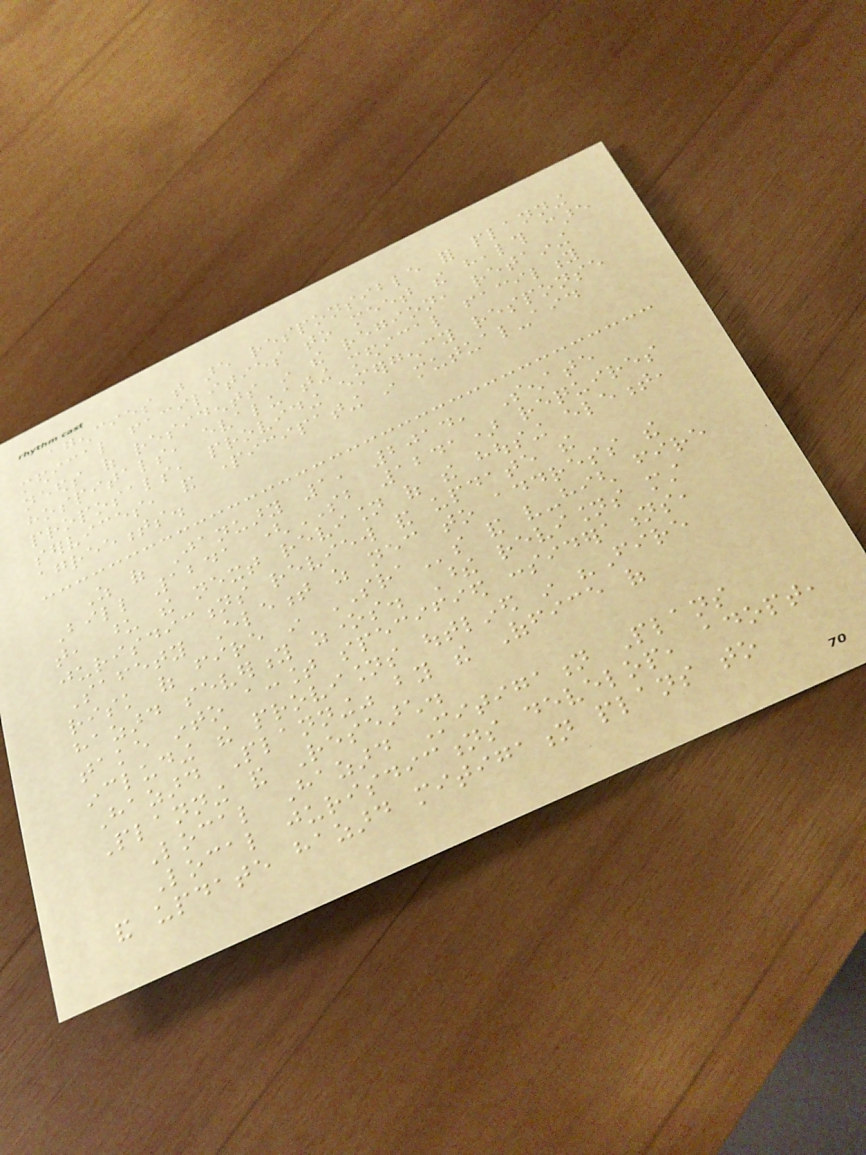agencies that are responsible for planning
medical facilities to meet the health care
needs of residents in the region, retaining
hospitals, evaluating medical facility
proposals, providing emergency response
services, and participating in mutual-aid
agreements.
As of January 1, 2014, Senate
Bill 1241 (SB 1241) requires
that, upon the next revision of the housing element,
jurisdictions review and update the
Safety Element as necessary to address the
risk of fire in SRAs and very-high fire
hazard severity zones. These revisions must
take into account specified considerations,
including the provisions outlined in "Fire
Hazard Planning" by the Office of
Planning and Research.
Local Hazard Mitigation Plans
Local jurisdictions develop, adopt,
and update hazard mitigation plans to
